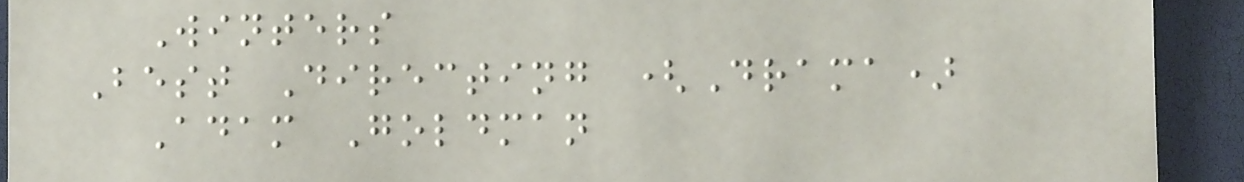Winters
Best Directing (Drama)
Adam Goldman
